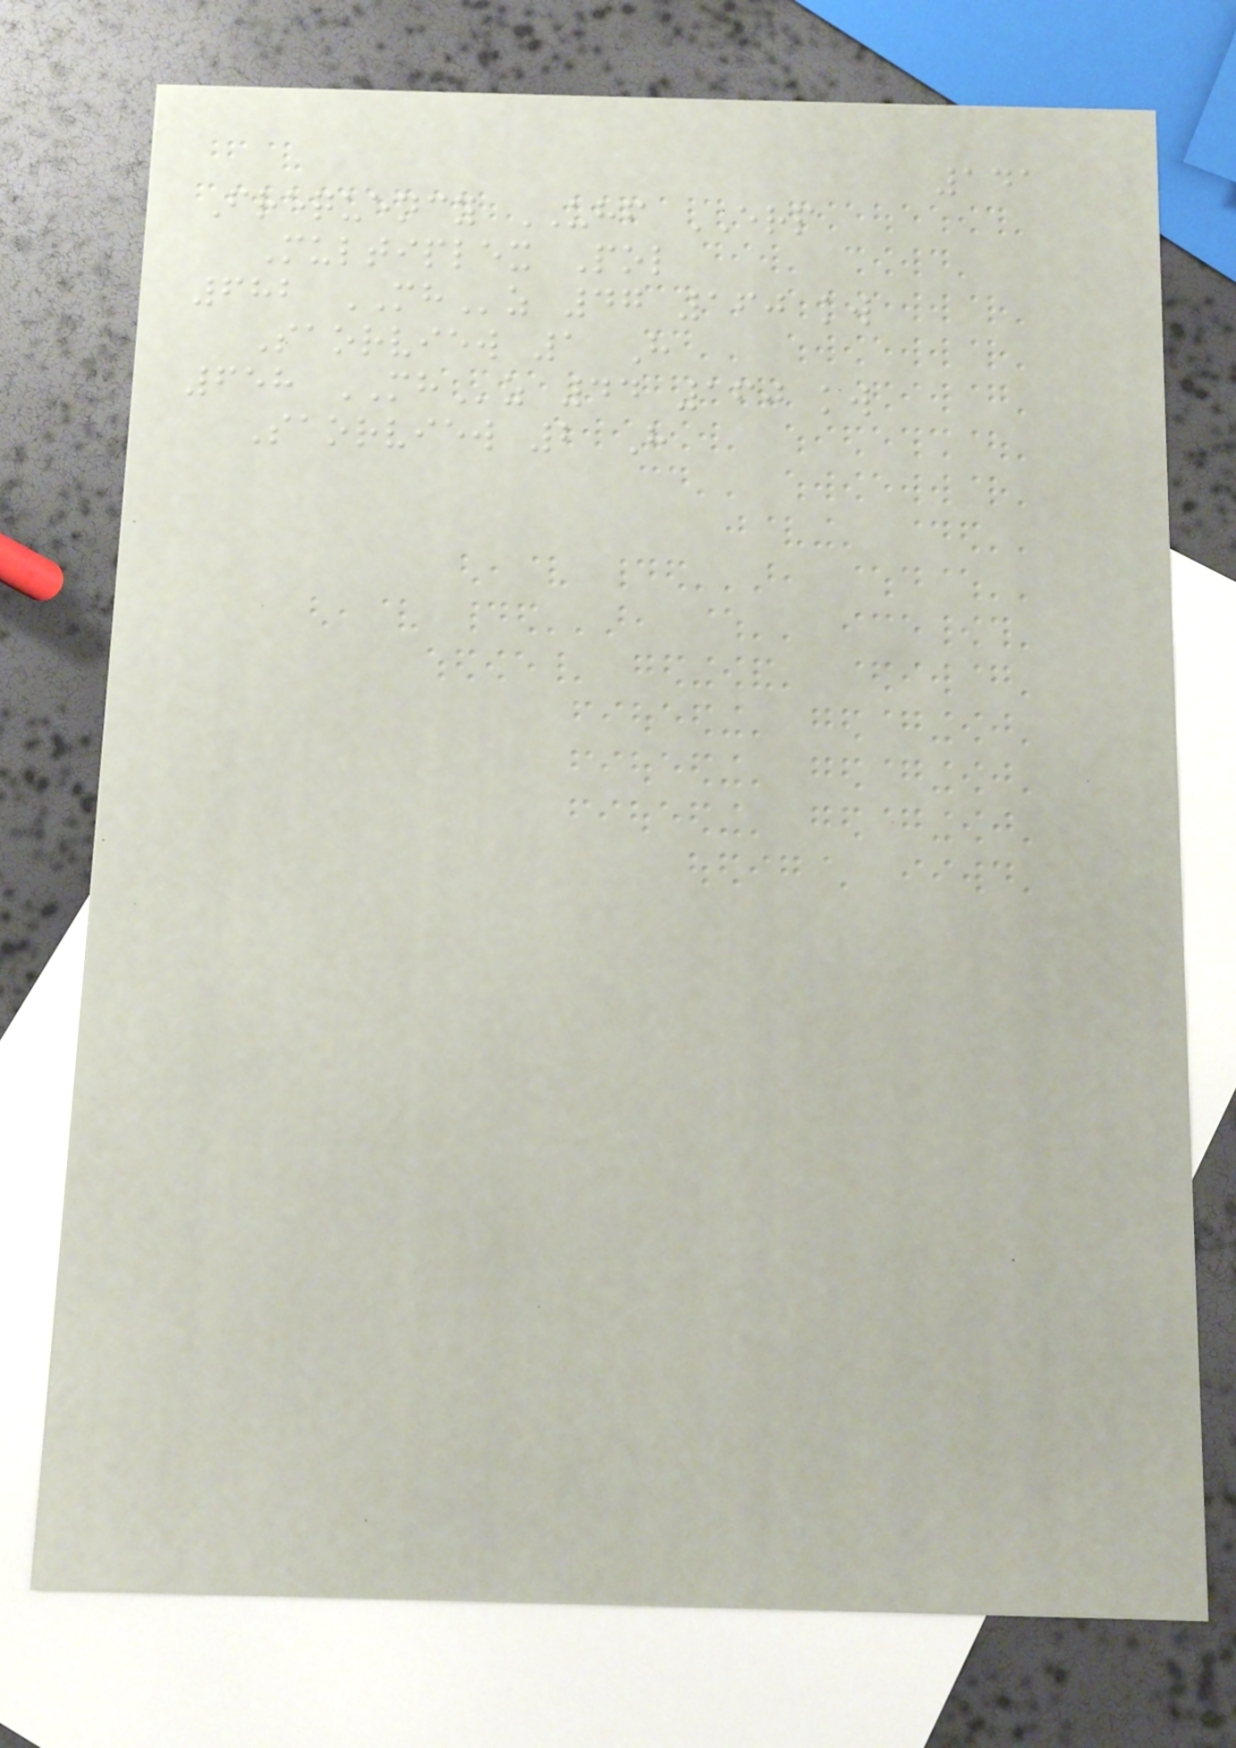141
Frequency UHF ERP
Multiplex Pol
682 MHz 47 160 kw
Saorview 1 H
658 MHz 44 160 kw
Saorview 2 H
